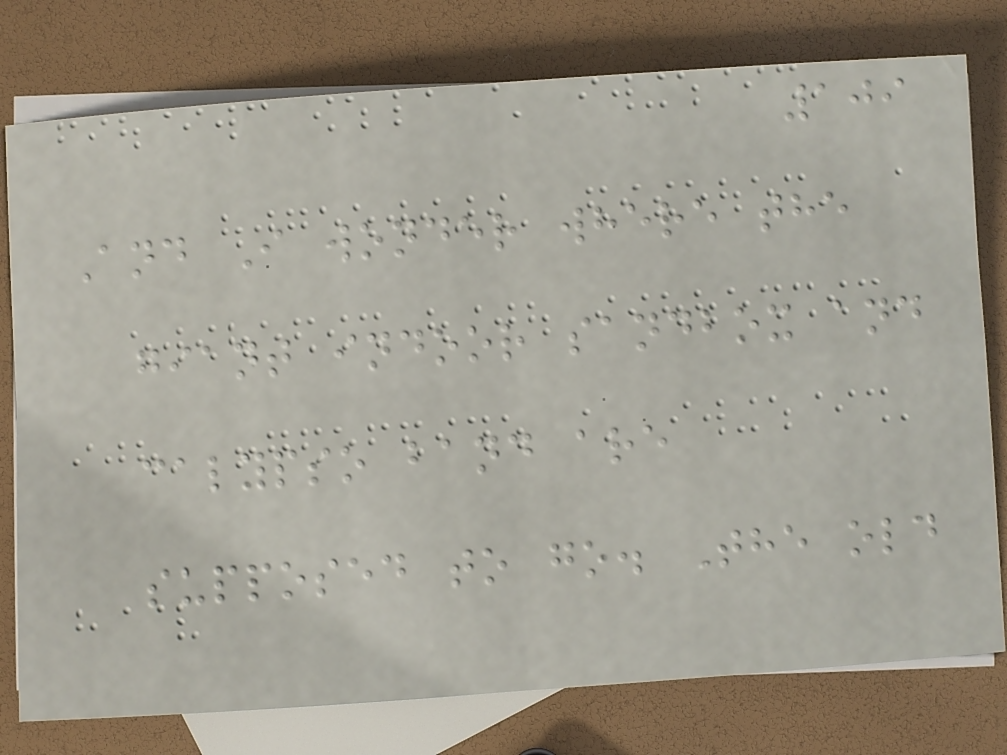109
And I wonder where the
giant indoor sandbox and
calypso band are
supposed to go. The old
